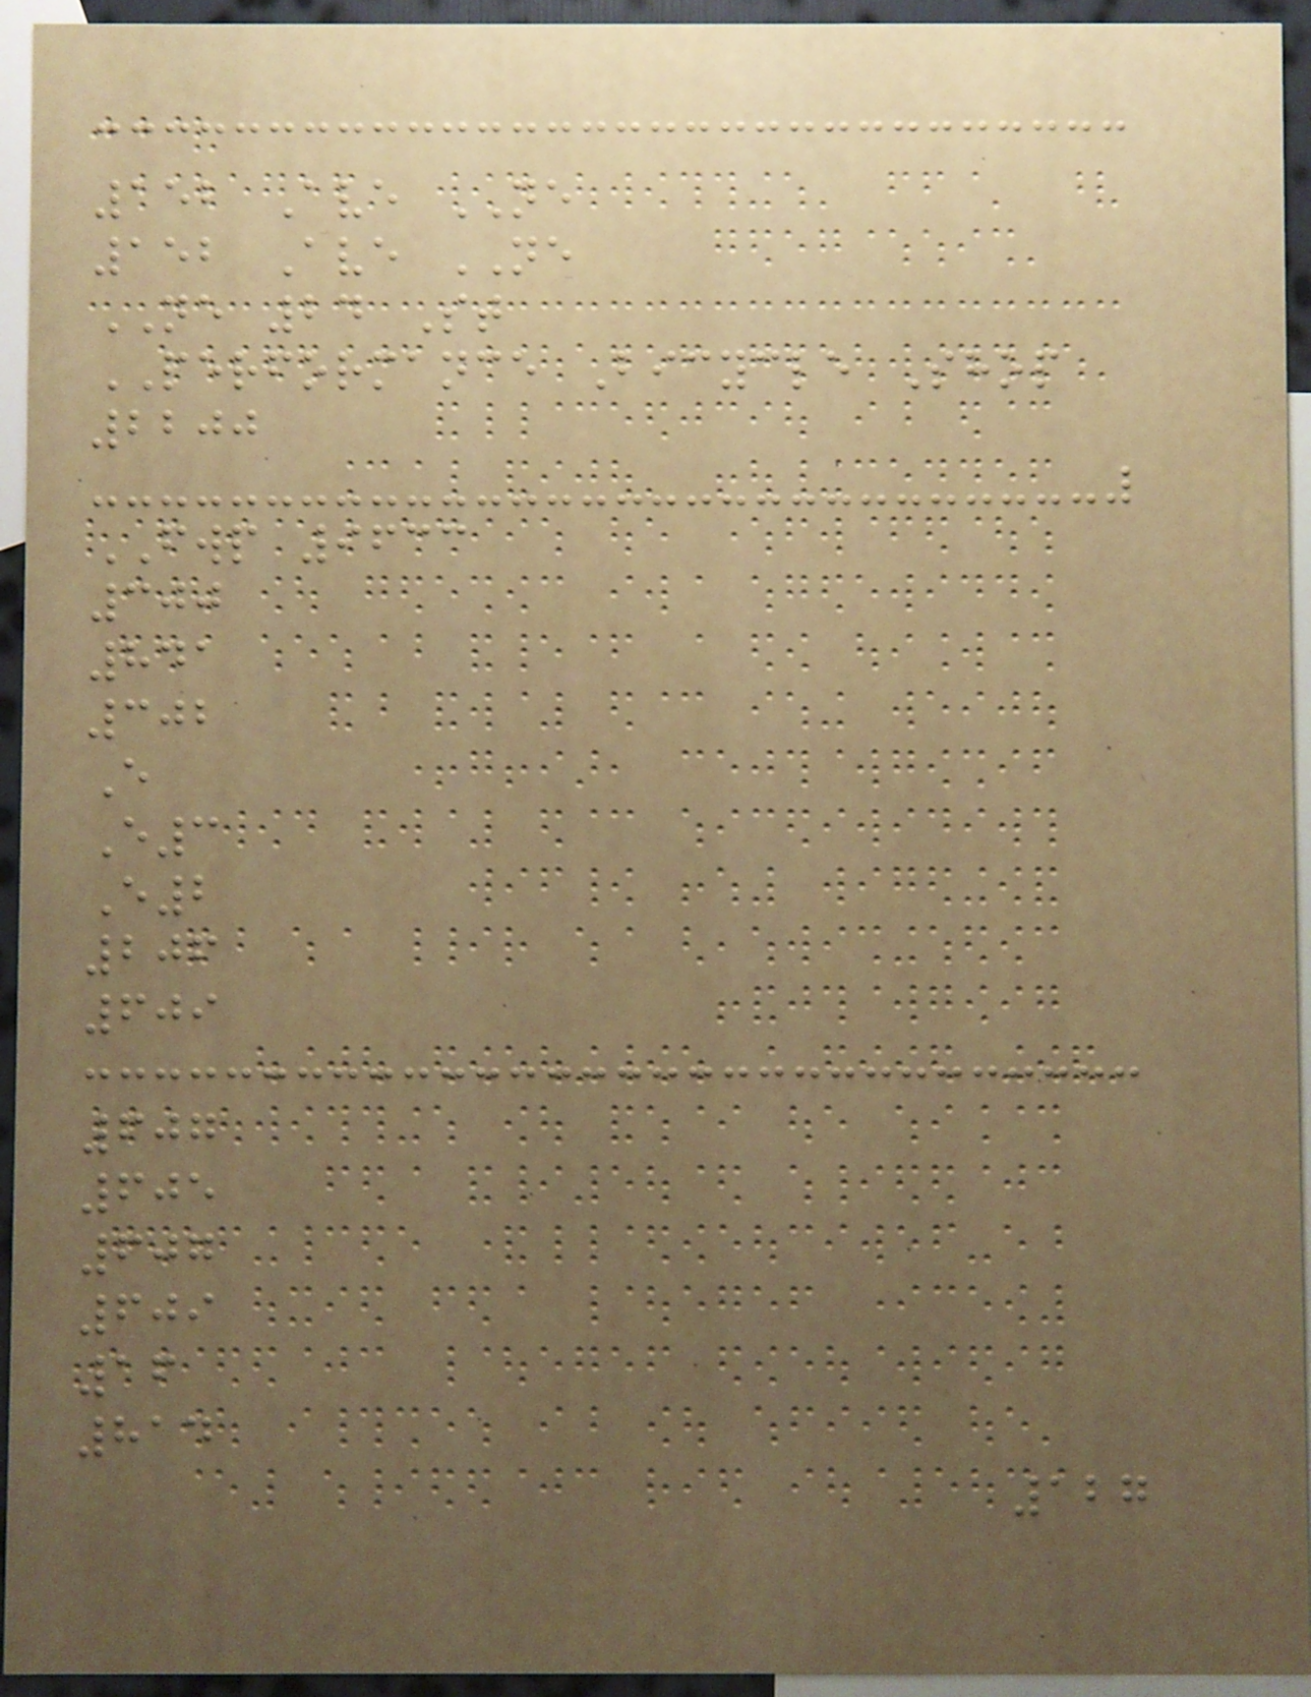152 Ave NE
152 Ave NE
NE 24 St
PERFORMANCE Bicycle Shop
2200
FWP 9633
300
841
302
E
E3
E2
206
609
607
605
607
609
16
814
127
